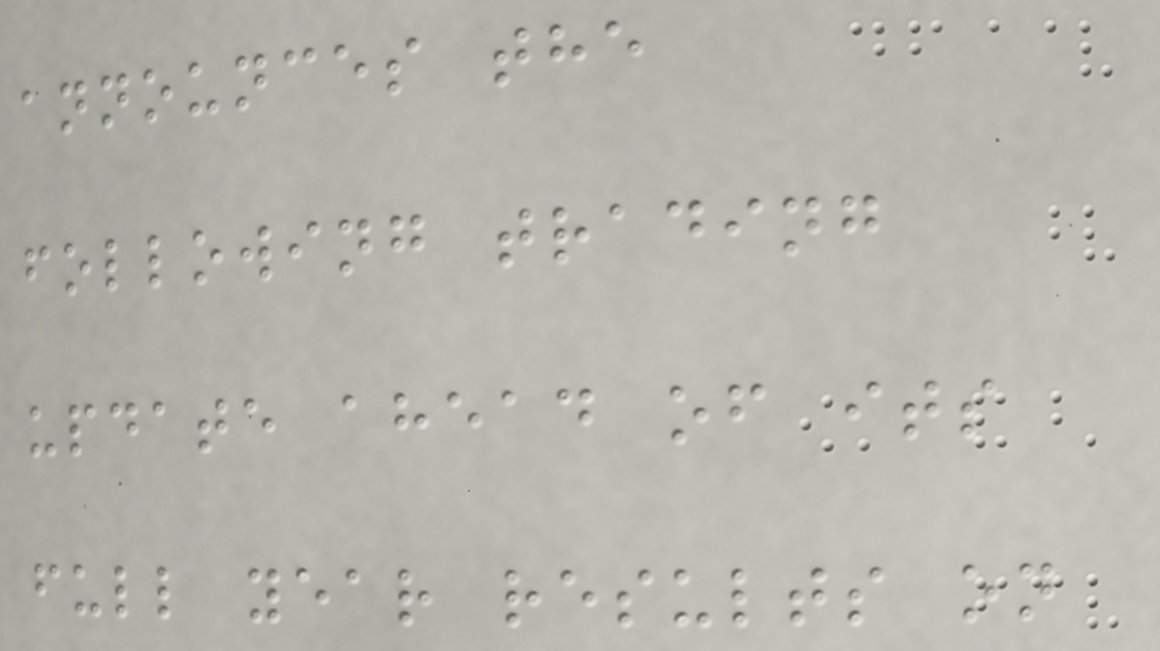announces the
following trading
update ahead of its
full year results on
